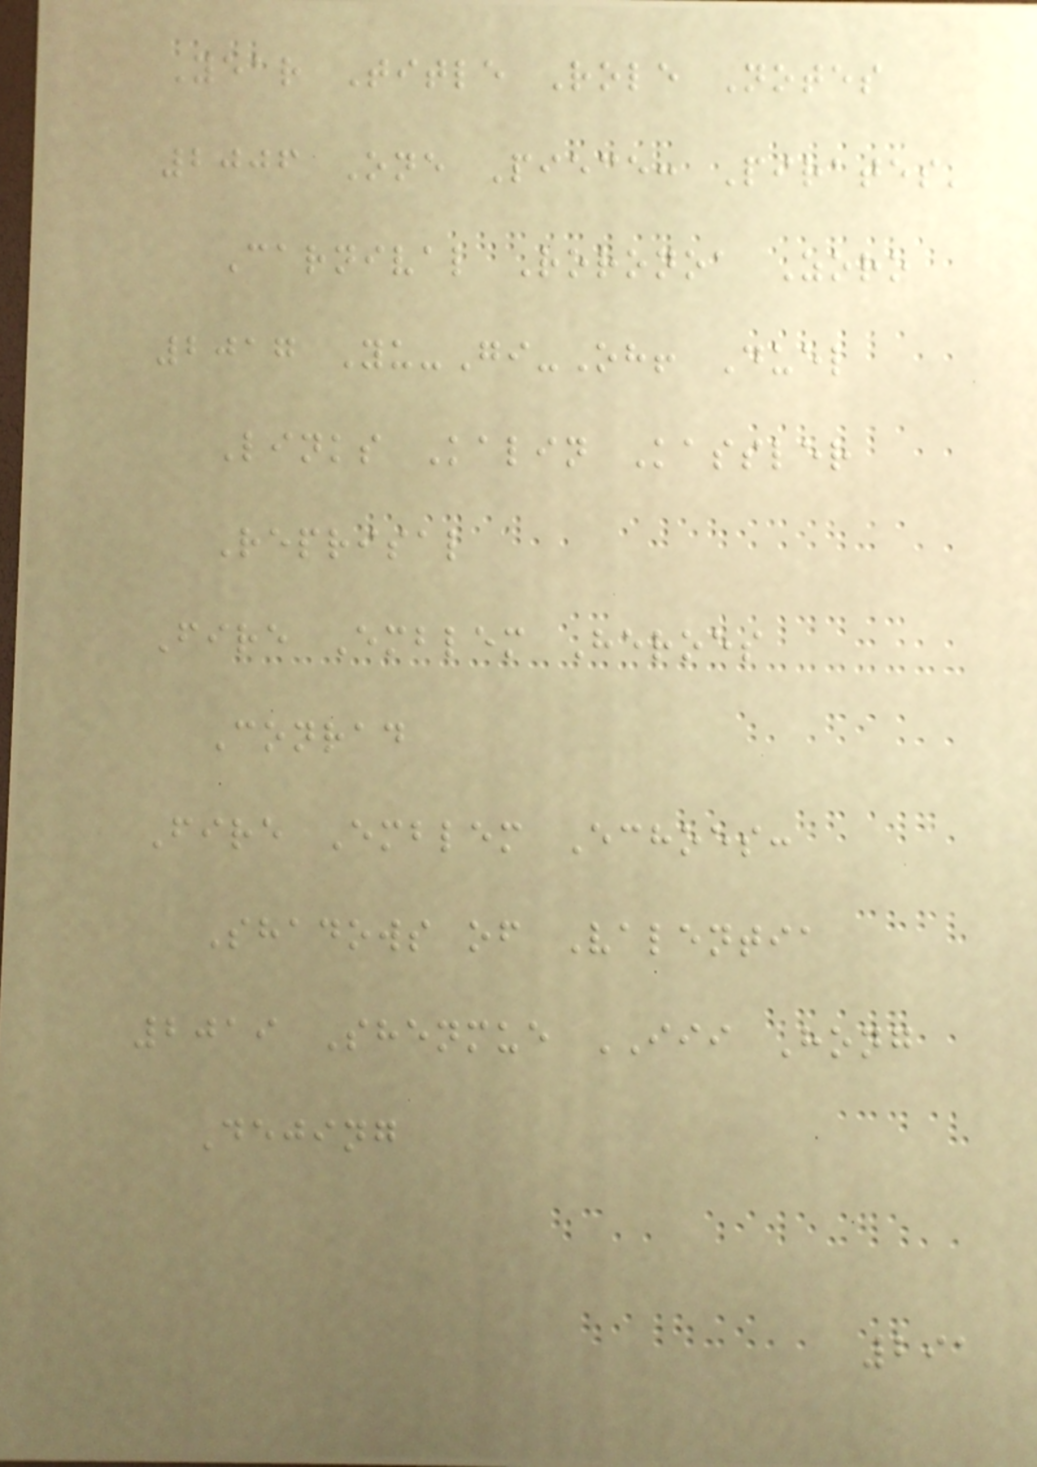Year Title Role Notes
2006 One Piece: Pirates'
Carnival Roronoa Zoro
2017 Yu-Gi-Oh! Duel
Links Kalin Kassler
Reprisal
Fire Emblem Heroes
Conrad
Fire Emblem Echoes:
Shadows of Valentia
2019 Shenmue III Hong
Dejing
291
